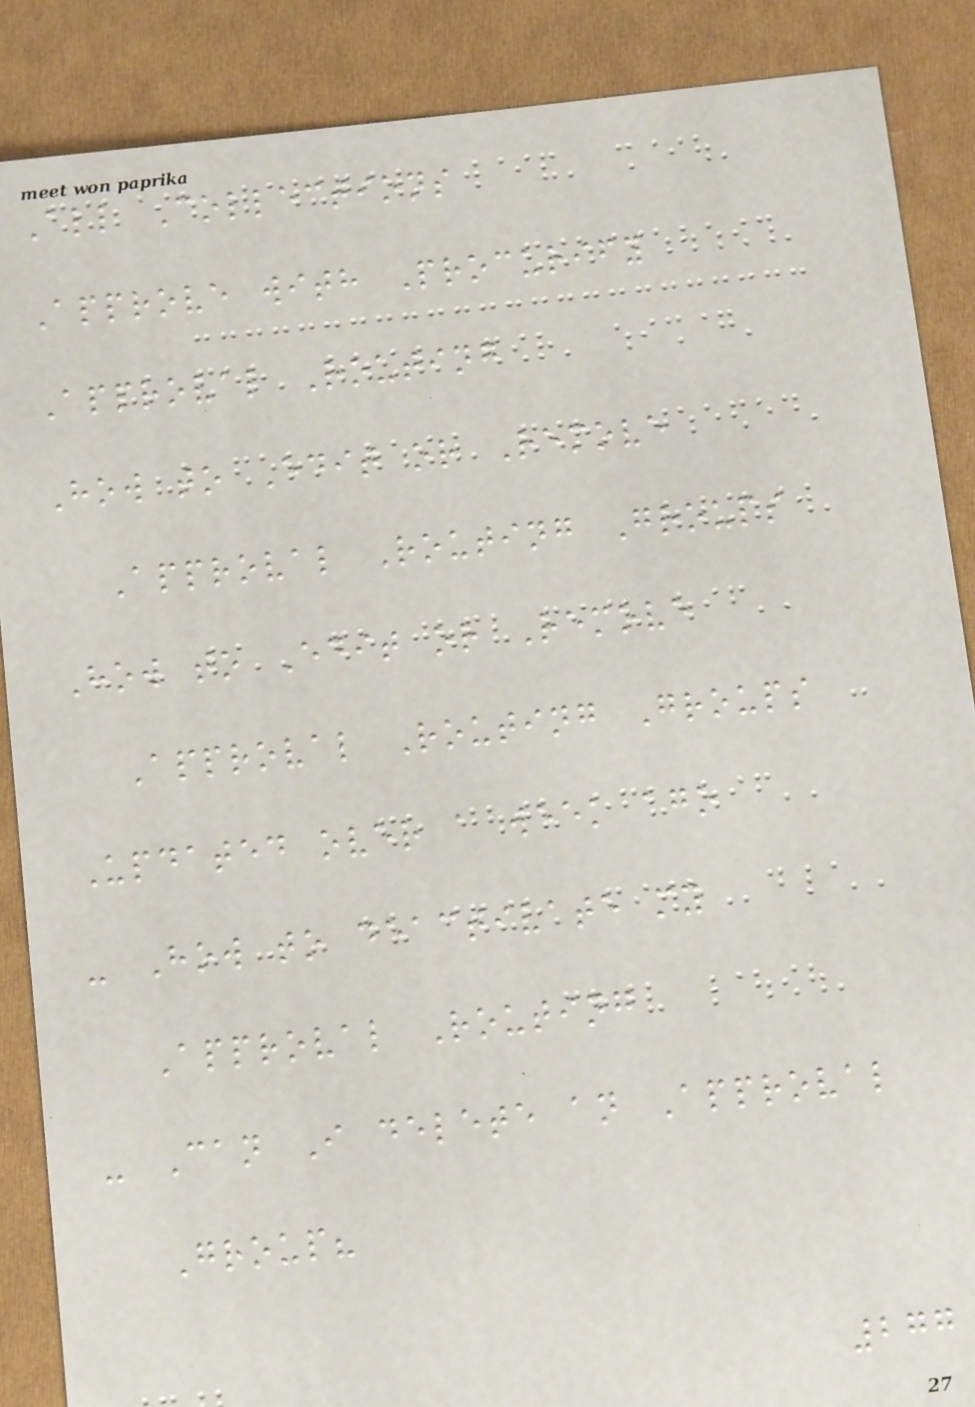All Collections
Approve with Procurify
Approval Routing
How to Edit or Remove
Approval Routing Groups
How to Edit or Remove
Approval Routing Groups
Updated over a week ago
- How to deactivate my
Approval Routing
- Can I delete an Approval
Group?
277
